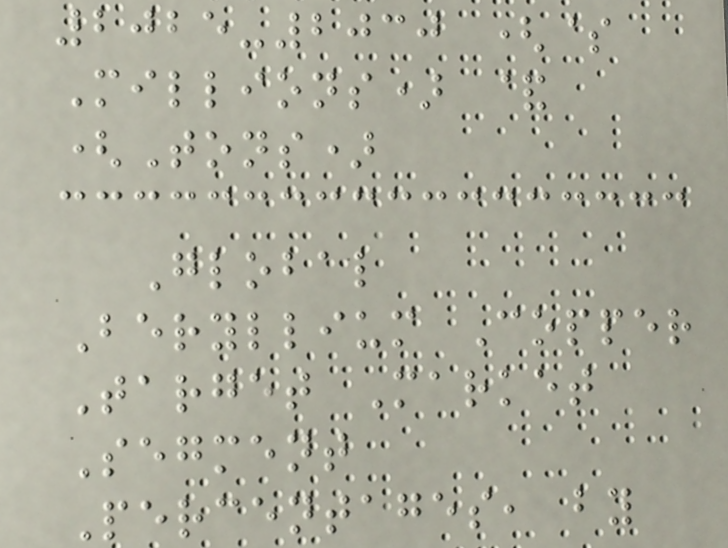2025-2030 ($
Millions) &
(Tons)
Global
Beryllium Copper
Target Market
Segment
Percentages, by
